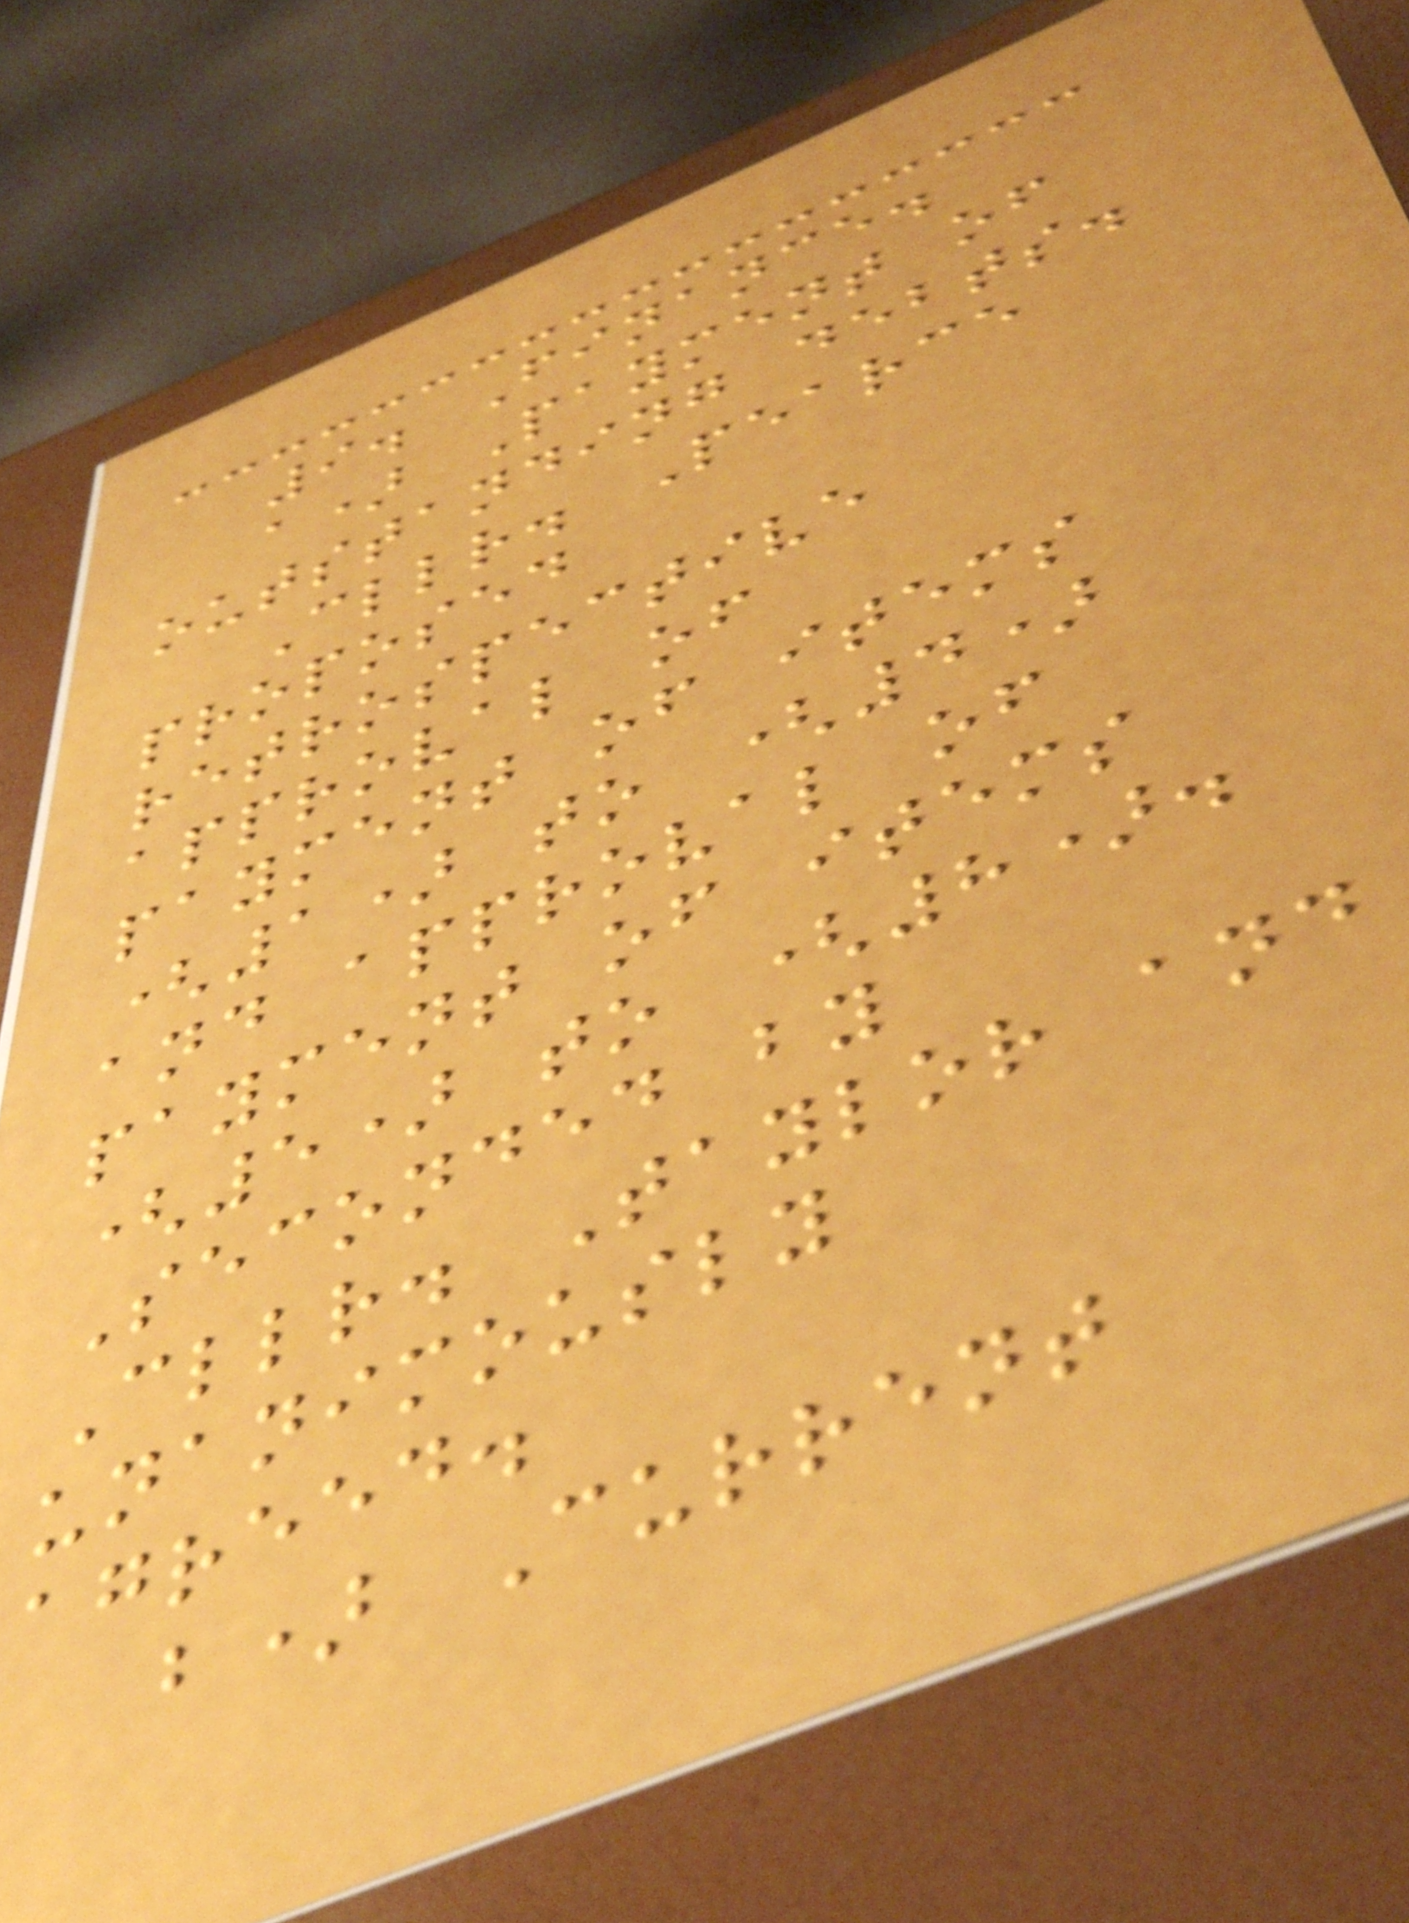9. Finance.
a) Payment of
outstanding debts.
Cllr. Pearce
proposed
retrospective
approval of
payment of items
(1) to (4)
and approval of
payment of items
(5) to (8).
Seconded by
Cllr. Taylor and
unanimously
agreed.
b) Current
